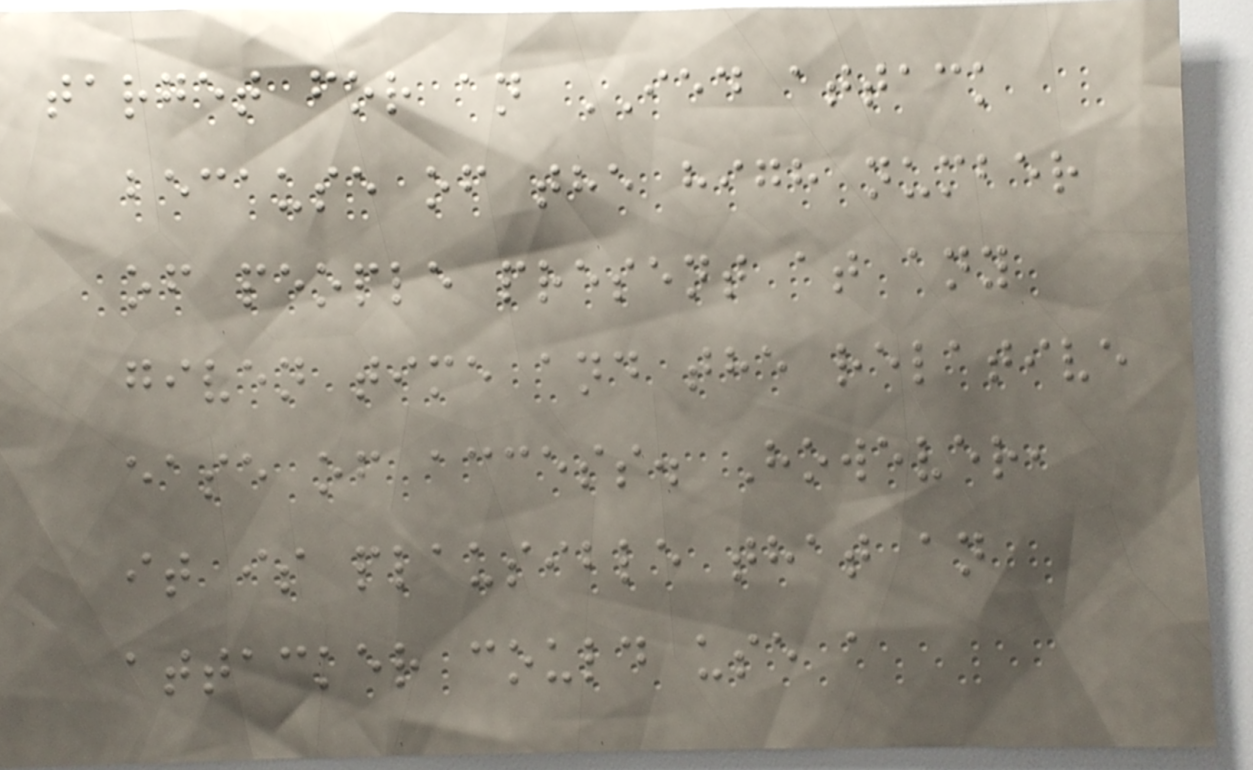target for an IED attack
because of the high number
of people present at any
given time and the relative
ease of access. However,
it is plausible that an
attacker could use a
